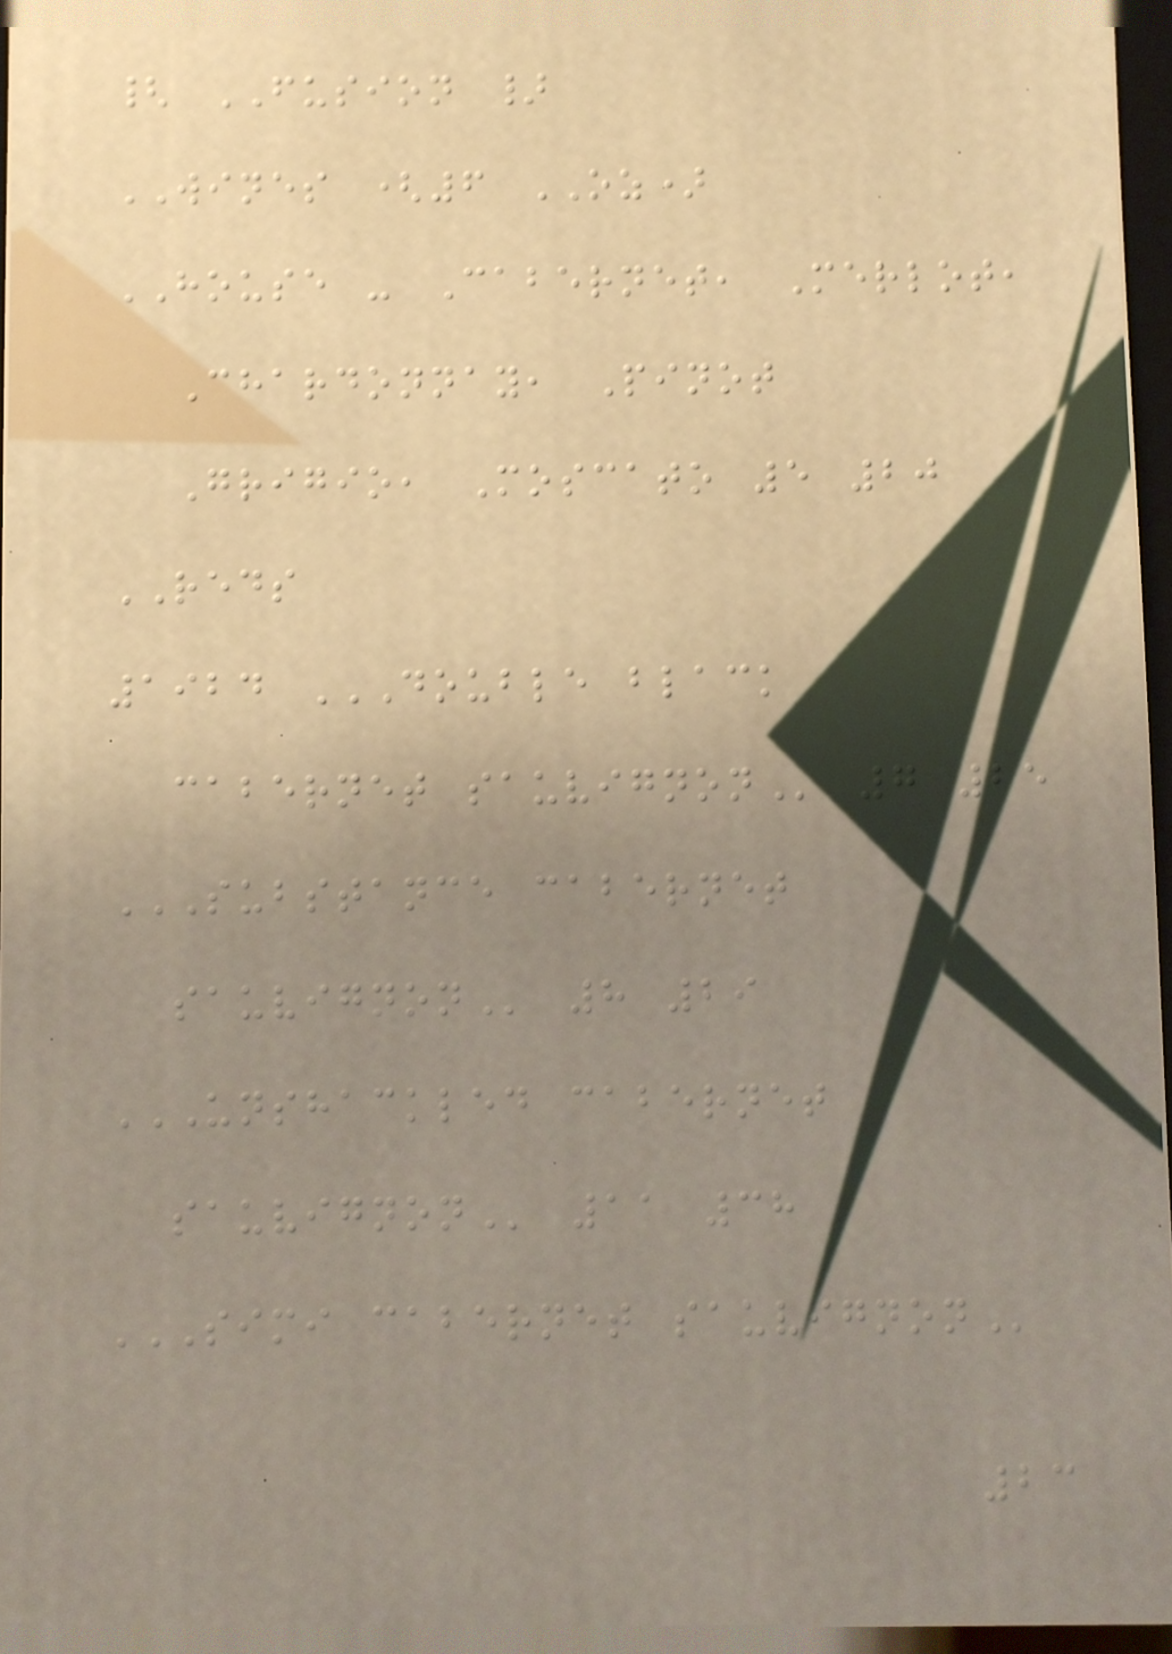{ FUSION }
WINES (6 OZ)
HOUSE - Cabernet, Merlot,
Chardonnay, Pinot
Grigio, Moscato 5 20
REDS
1924 DOUBLE BLACK
CABERNET SAUVIGNON 7 25
SUBSTANCE CABERNET
SAUVIGNON 8 29
UNSHACKLED CABERNET
SAUVIGNON 11 38
SIMI CABERNET SAUVIGNON
23
